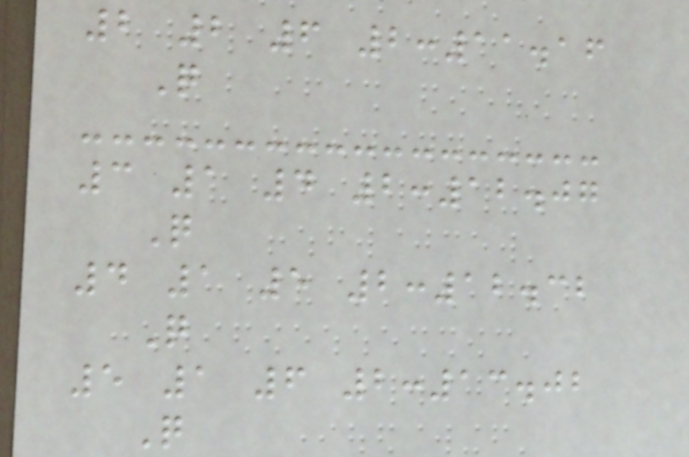2 2 6 2:11.16
Q
3 1 4 2:12.07
Q
4 1 5 2:12.32
Q
5 1 6 2:13.02
Q
